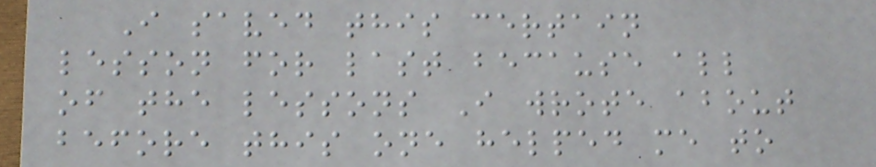I saved this certain
lesson for last because all
of the lessons I wrote about
before this one helped me to
